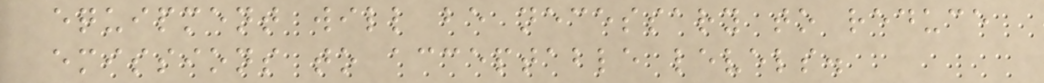equipment will be necessary to reduce
emissions to acceptable levels.
